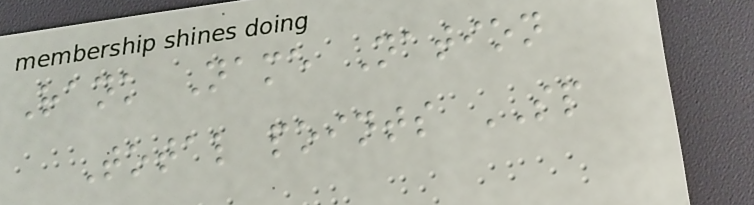Rank Name Nation
Total points SP
